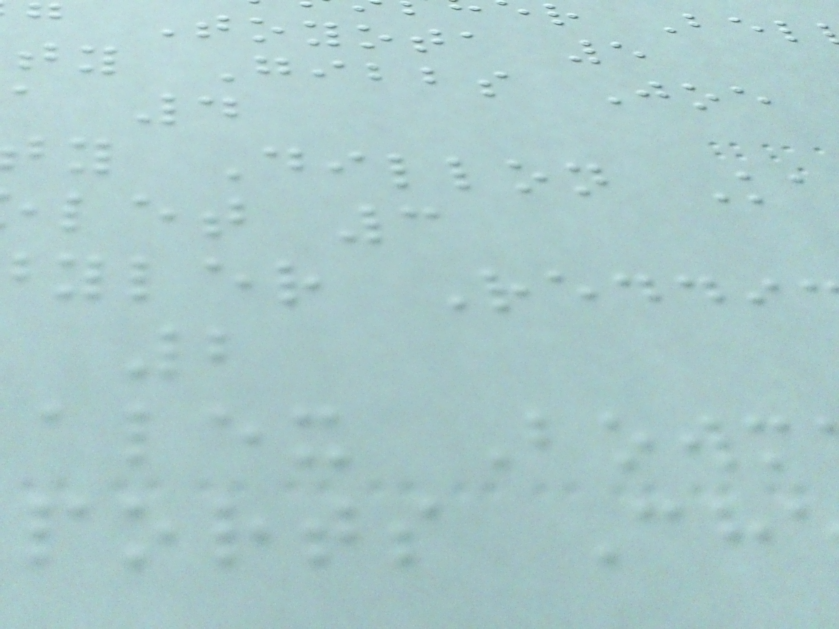Toyota 5
ty Gibbs Joe
a 4
y Dillon K
let 3
yler Reddi
alex Bowm
ports Ch
